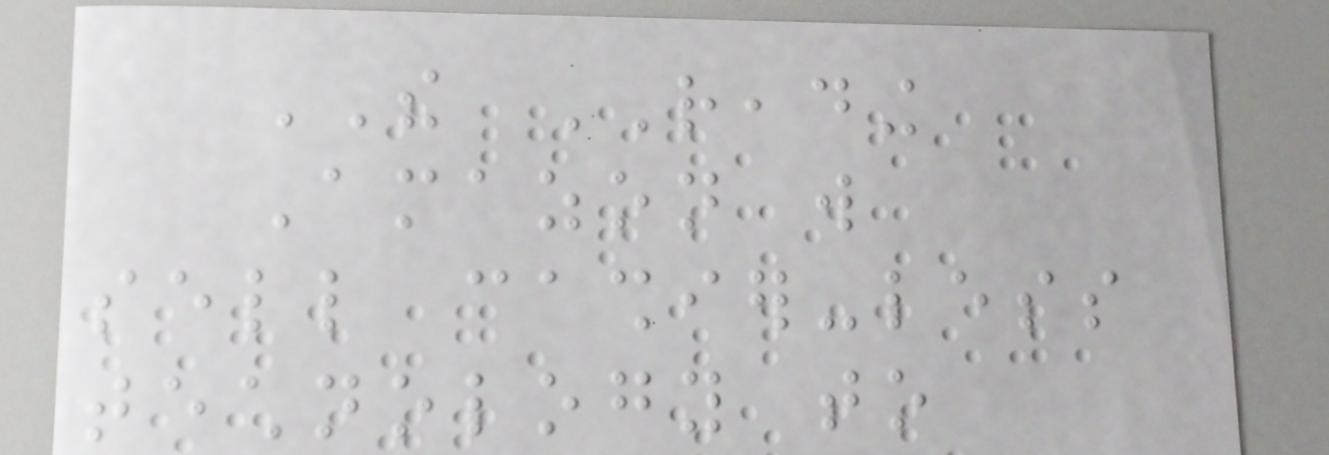THE READING
Amazon will
sell cashier-less
technology to
